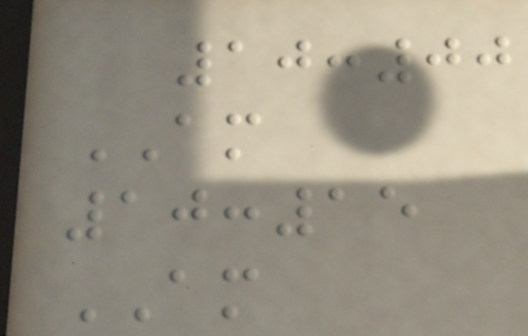10:00
AM
10:15
AM
